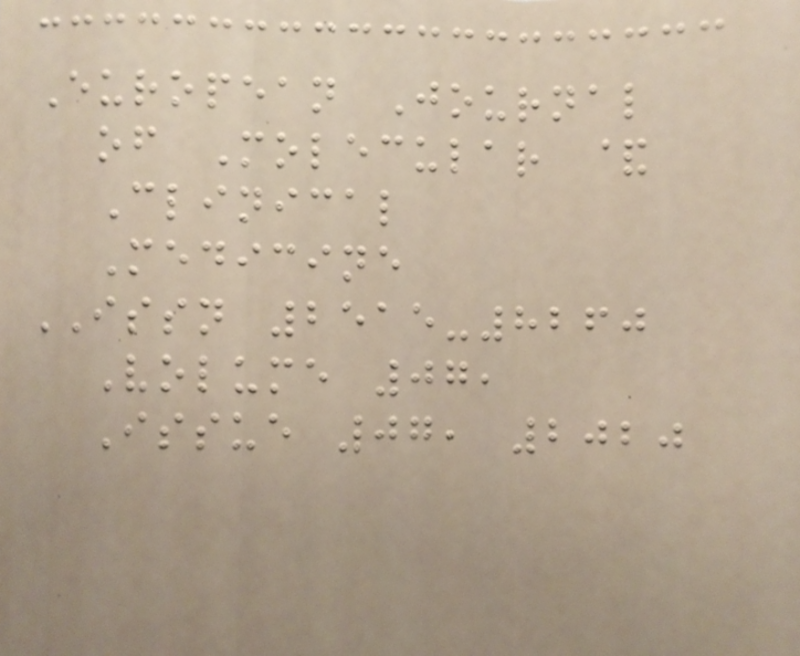European Journal
of Molecular &
Clinical
Medicine
ISSN 2515-8260
Volume 07,
Issue 07, 2020
